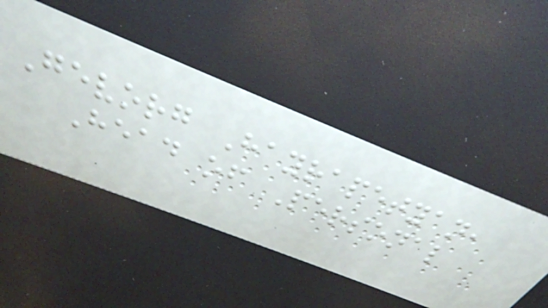Gevorg Hayrapetyan,
Head of Personal
